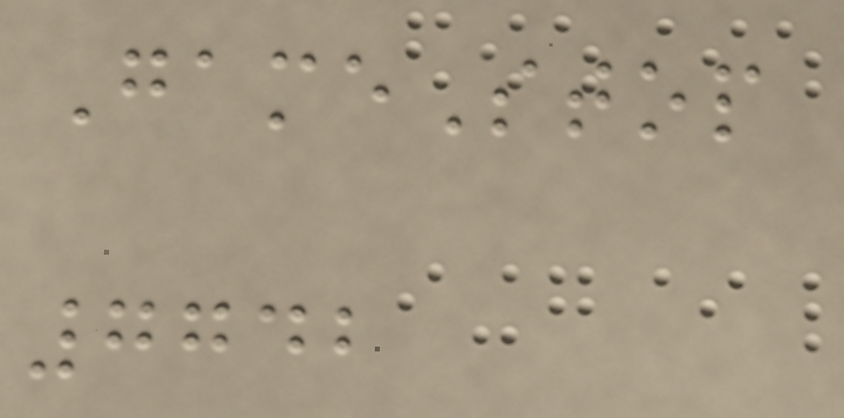GameStop
7742
